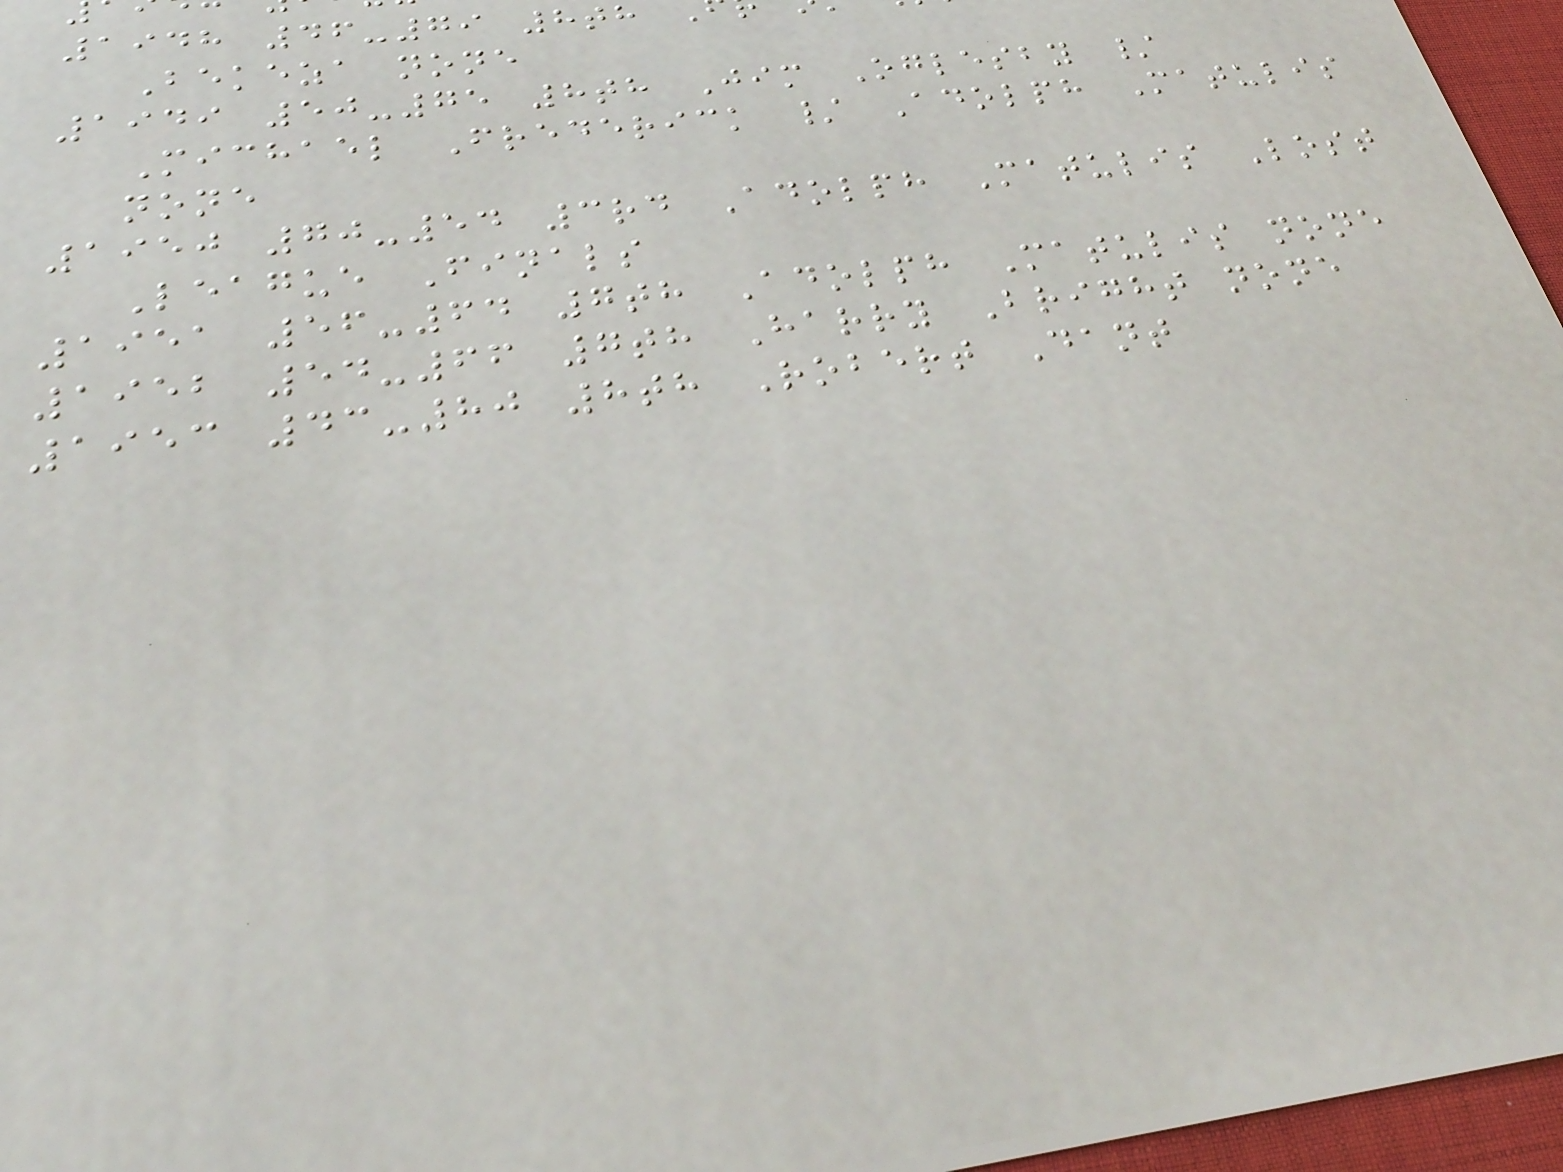1948 46-79 8th
Bekeza none
1949 50-75 8th Jim Oglesby /
Michael Frederick / Adolph Matulis
none
1950 70-54 3rd Adolph Matulis Lost
League Finals
1951 56-64 7th Adolph Matulis none
1952 54-66 7th Harry Bright none
1953 43-80 8th Robert Dant
